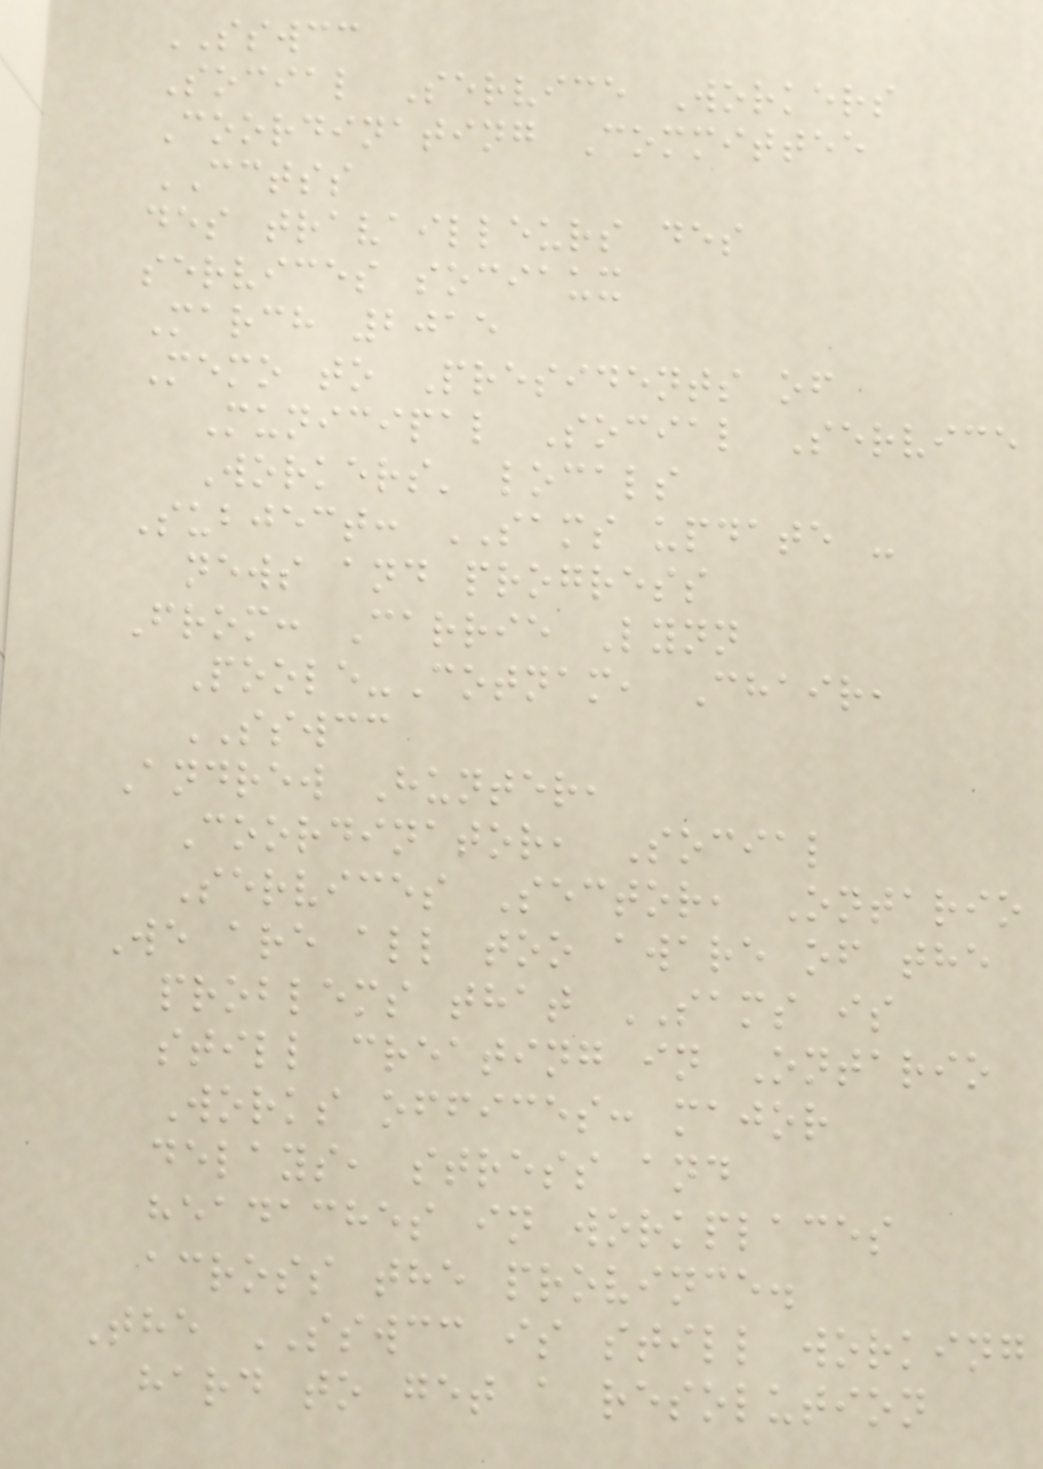SSWCC
Social Service Workers
Coordinating Committee
CCTSS
des travailleurs des
services sociaux
March 2015
Memo to Presidents of
Municipal Social Service
Workers' locals
Subject: SAMS update -
news and progress
From: Carrie Lynn
Poole-Cotnam, Chair,
SSWCC
Andrew Hunter,
Coordinator, Social
Services Sector, Ontario
We are all too aware of the
problems that SAMS is
still creating in Ontario
Works offices: major
delays, stress and
headaches in workplaces
across the province.
The SSWCC is still working
hard to get a resolution
